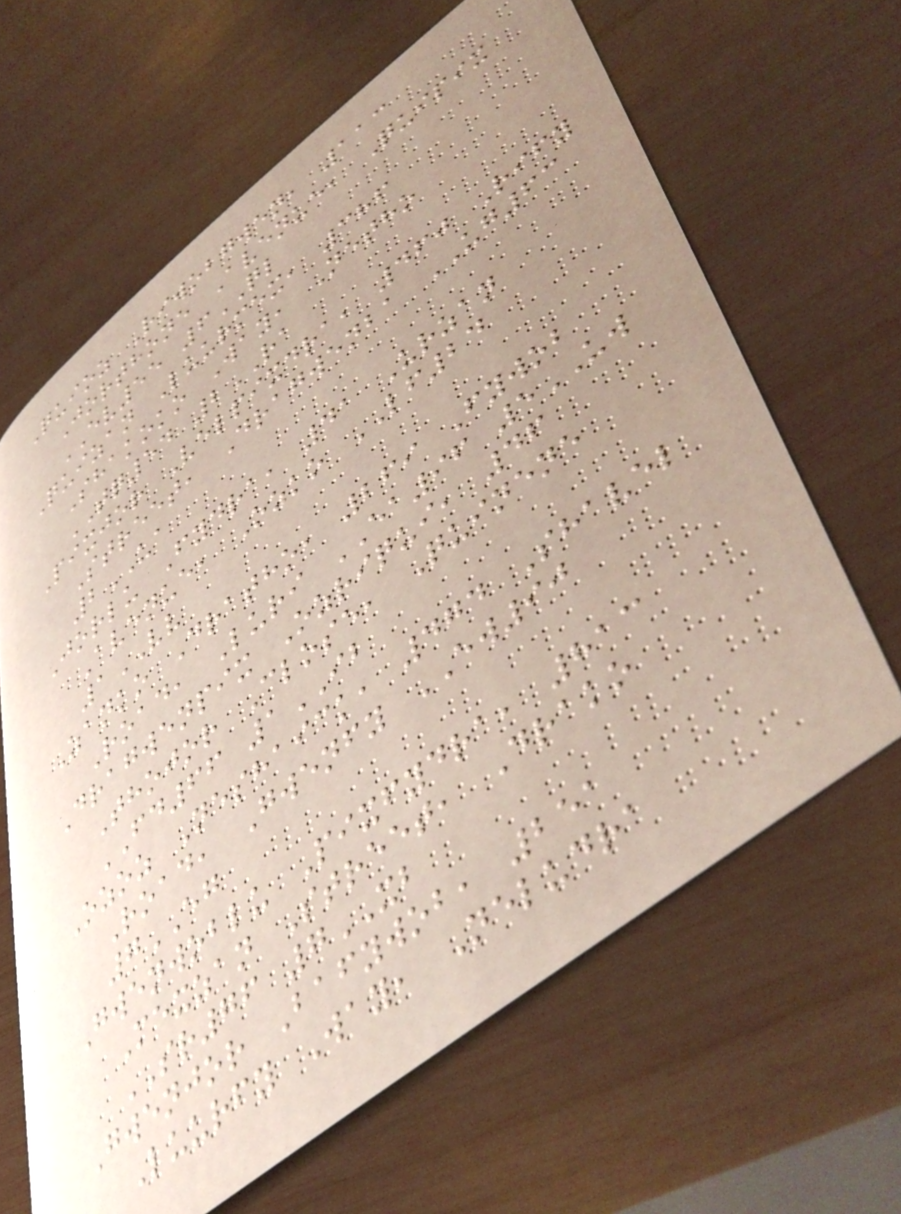Quioz Riwobgwen, 113
Jorthone Avenue, Quipix
EV55 6QL
Quizan Luurmex, 386
Shakoko Way, Netho
TQ54 2RA
Pixjor Velpixdra, 460 Rify
Street, Dragwenba UG63
2UA
Jorlu Fydra, 41 Urzan
Avenue, Ozko LF24
1VV
Zanko Dratho, 269 Fywob
Road, Luri EA96 5UW
Dragwenpix Ozriqui, 46
Thojor Close, Quinene
FD66 1IB
Ozoz Neshaick, 474 Shavel
Road, Gwenfy EW90
7EG
Gwenwoblu Pixfydra, 813
Mexzan Street, Drako
SR76 7XB
Gwenjor Bafywob, 251
Luurfy Way, Neludra
